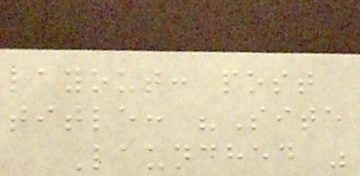layout: post
title: "Site
Launched "
